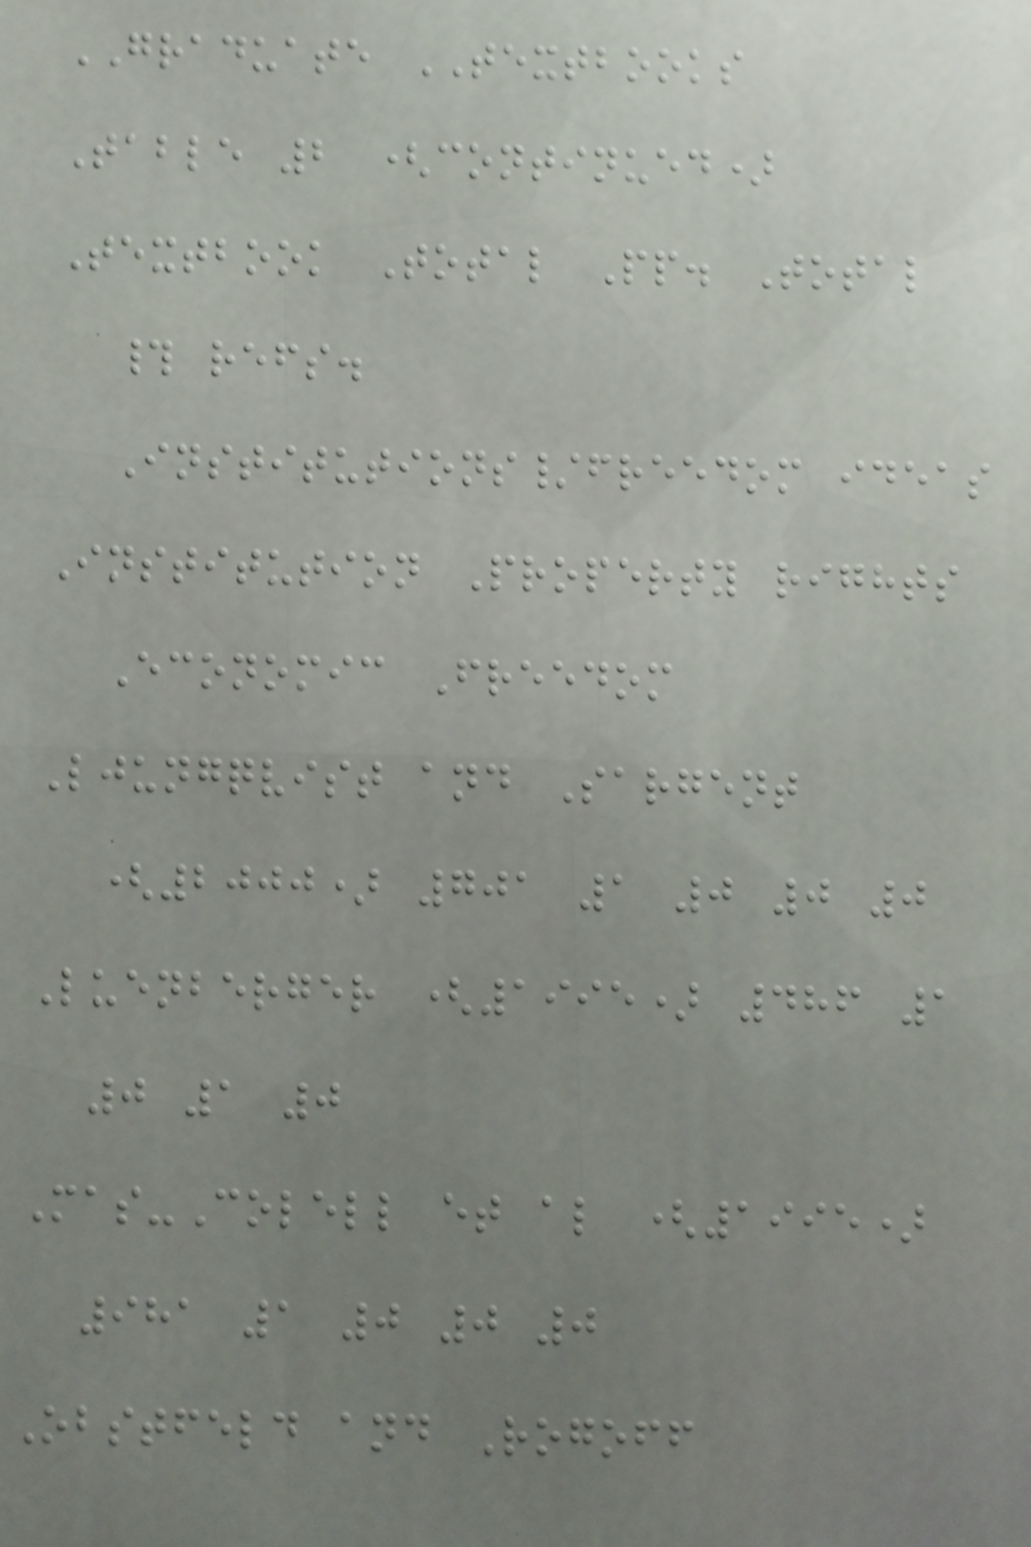GRADUATE TEXTBOOKS
Table 2 (continued)
Textbook Total Pp. Total
# refs.
Institutions/freedom ideas
Institution Property rights
Economic Freedom
Ljungqvist and Sargent
(2000) 701 1 0 0 0
Luenberger (1995) 486 1
0 1 0
Mas-Colell et al (1995)
981 1 0 0 0
Obstfeld and Rogoff
